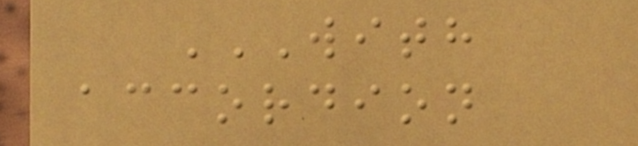WITH
ACCORDION
